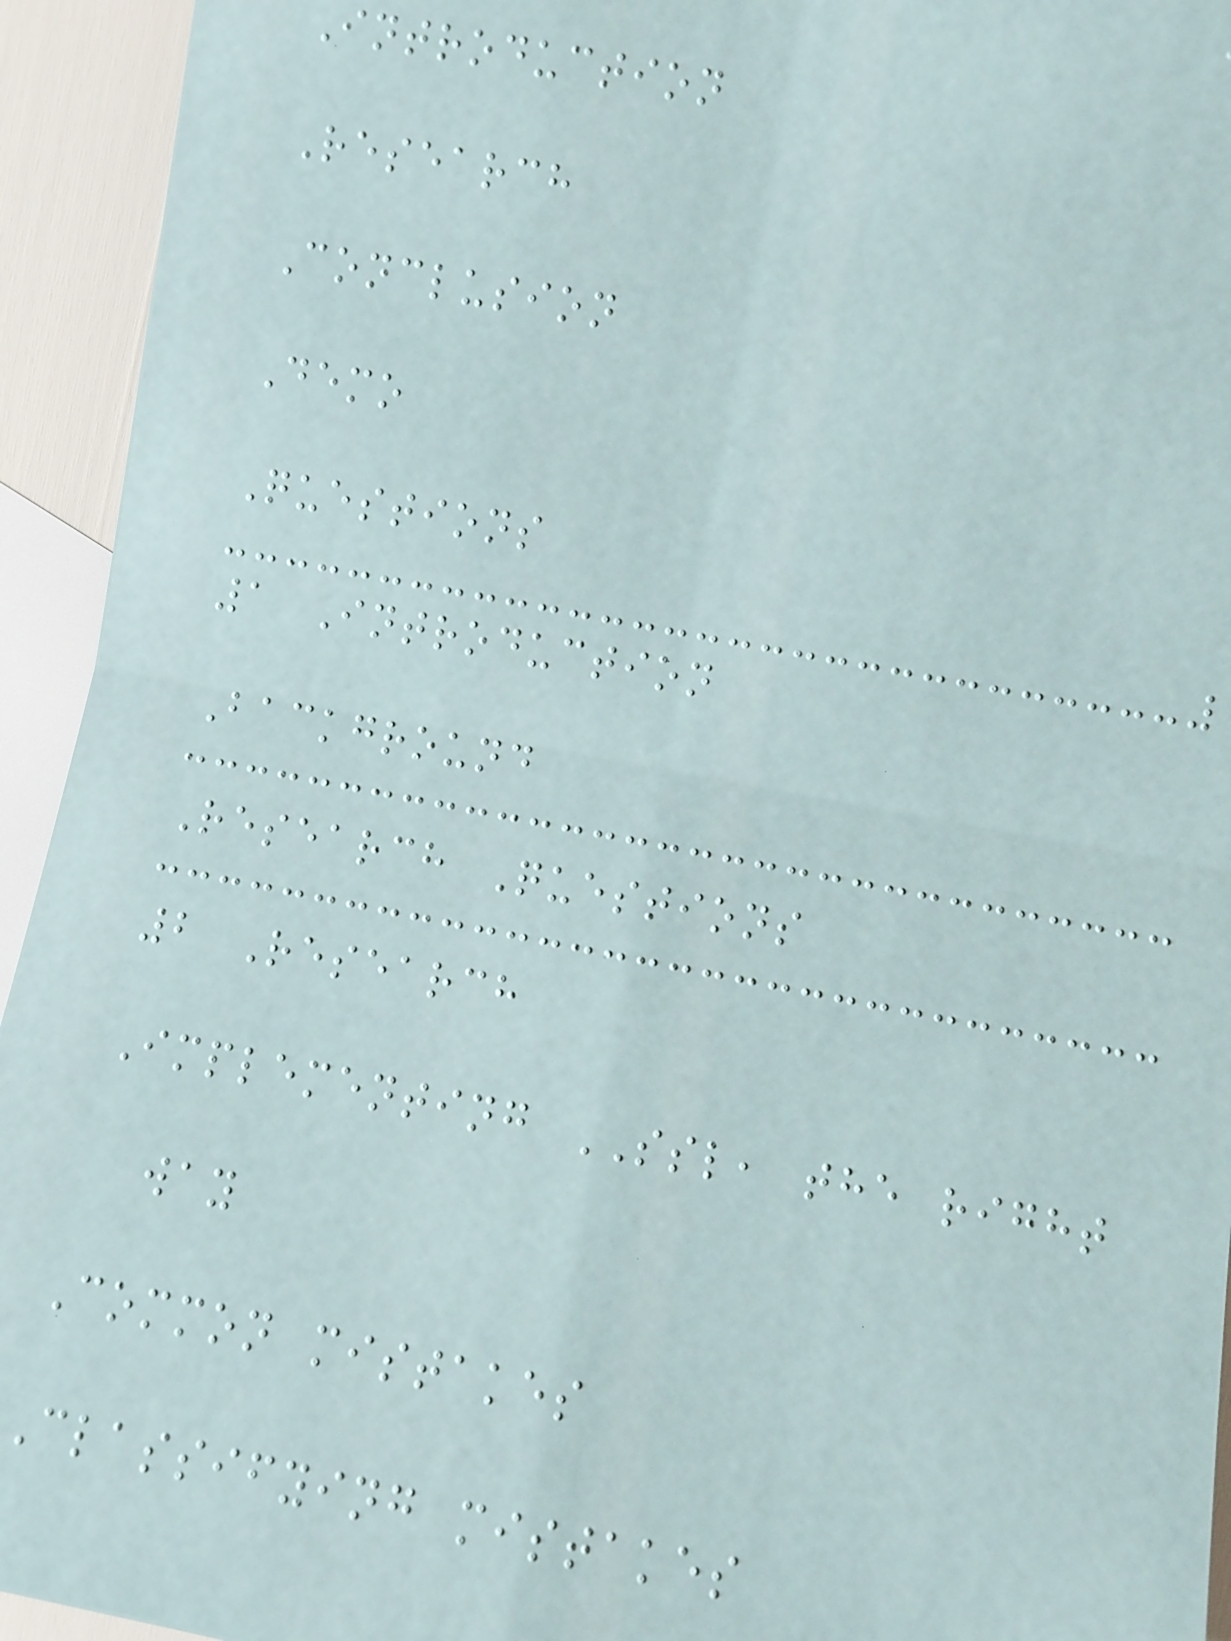Introduction
Research
Conclusion
Demo
Questions
1 Introduction
Background
Research Questions
2 Research
Implementing SSL, the right
way
Common mistakes
classifying mistakes
